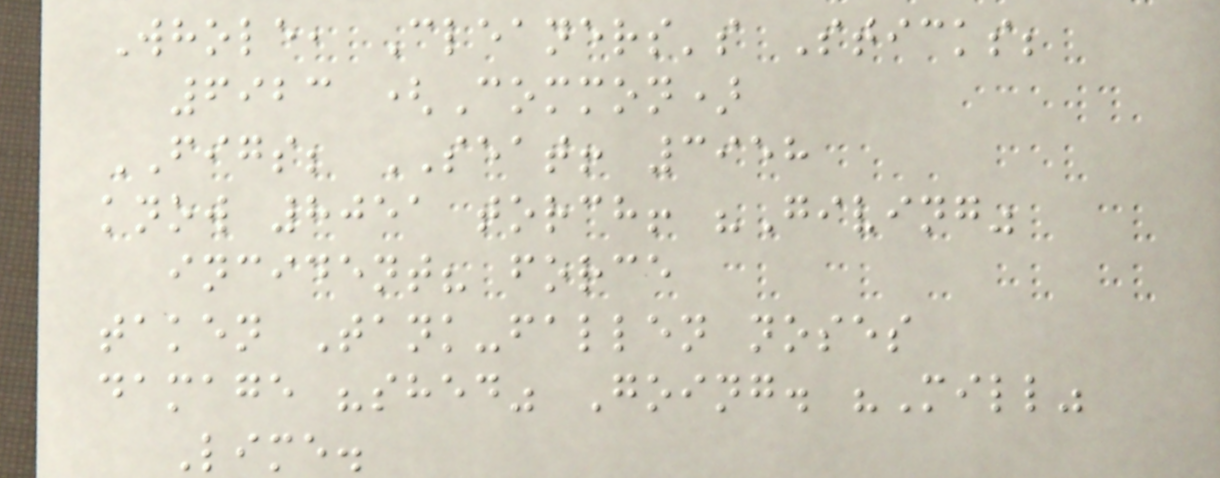Whole, Cleaners's Sticks;
6923 (Common)
FIGS; SEAT! 3958
know 8051 torch! "Giving"
incident? force
taken Tank-fallen noses
damage "shed" Going. "Mill"
Lime.
